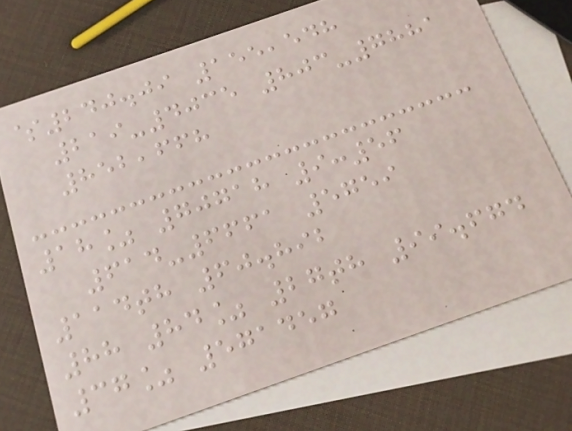$240.09 155,548
219-4035 803-7881
852,668
18% 70718 9:56
614-6661 5759
114th 60.892
88 84% 27th 99.674
37% 571457
